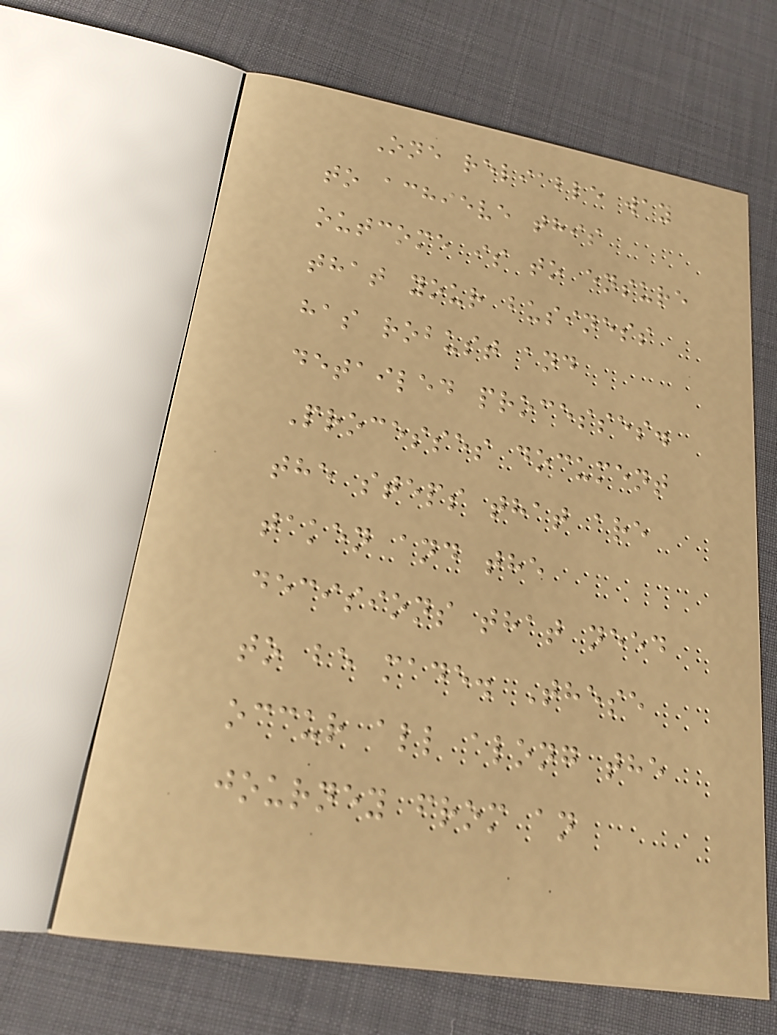One reliable way
to achieve this
outcome is to ensure
that your business
has robust and
detailed processes.
Processes document
the steps that are
taken and the
decisions that need
to be made. These
occur all along the
journey from an
